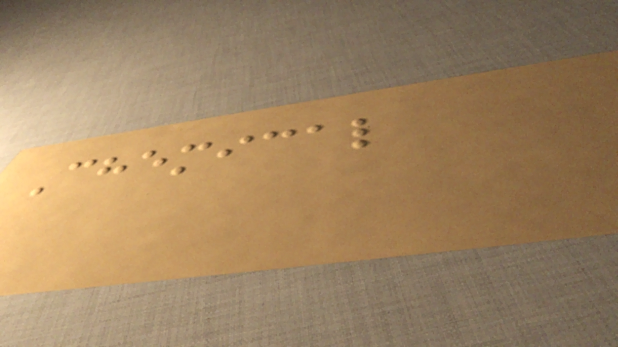Chemical
